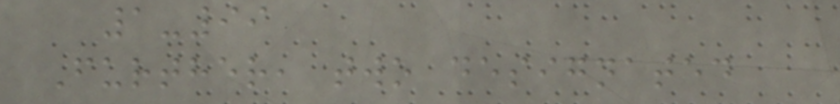1-99
Further, two designated
